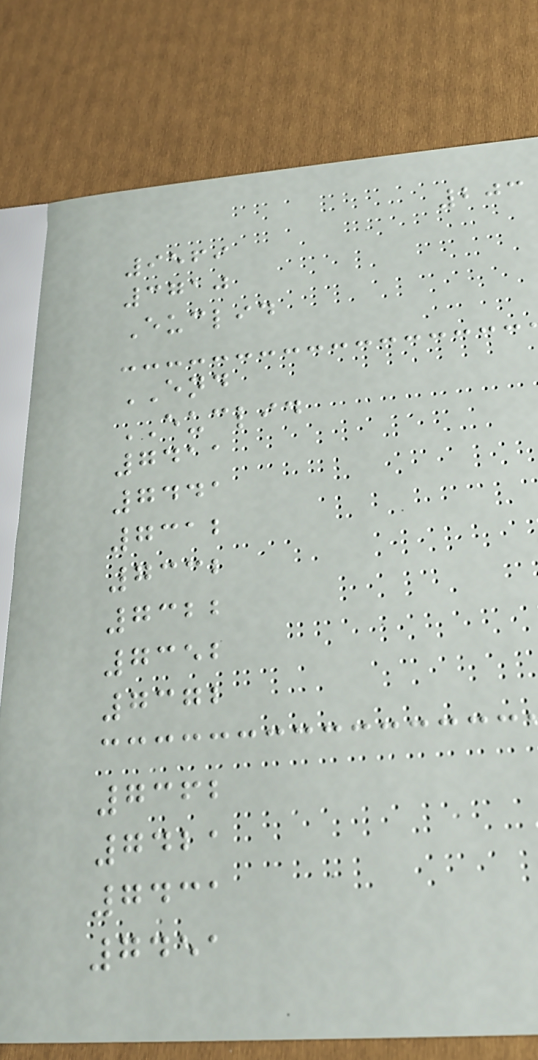203
9569
3710
Euclid
END
EUCLID
7411
7441
7312
7332
7322
7352
7372
7362
7421
7431
7451
